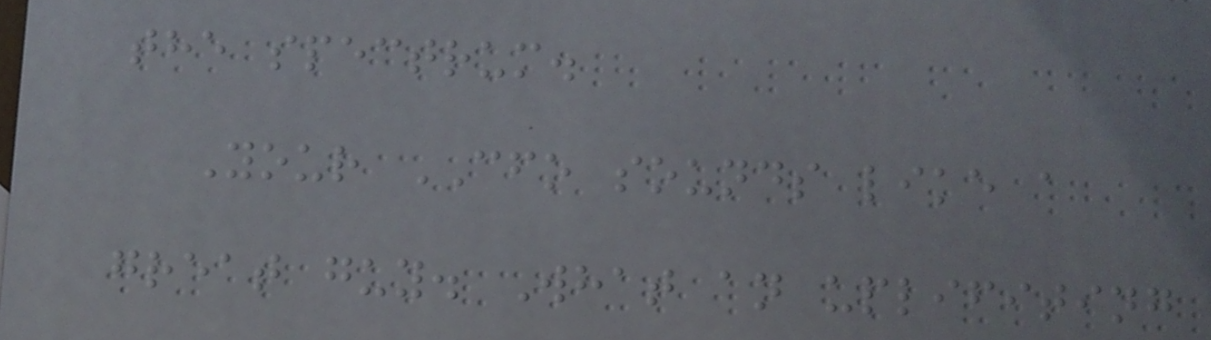the spectrum.
Your CFO sounds like a
great guy. What an uplifiting
